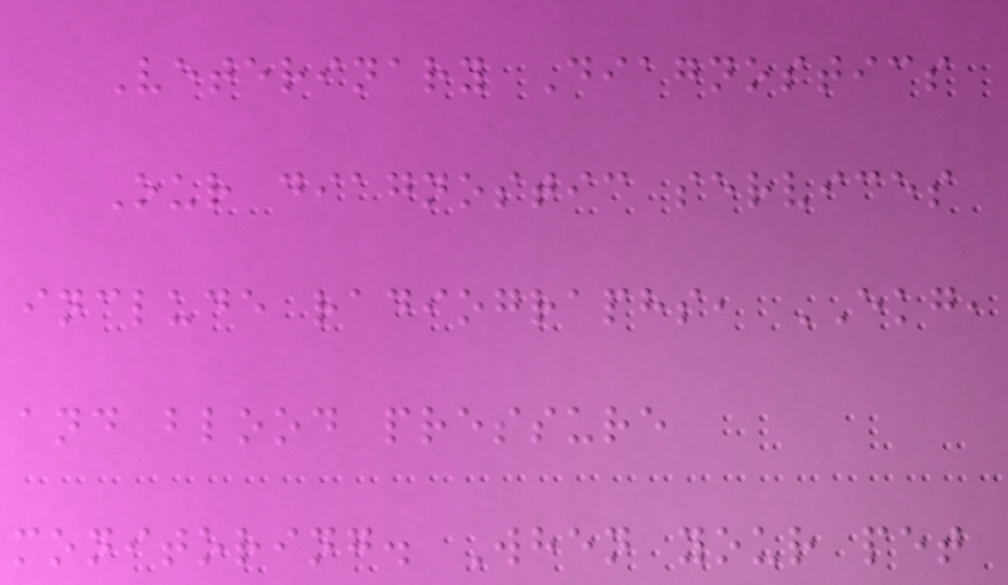Veterinary Diagnostics
Our diagnostic services
include radiographs, EKG,
and blood pressure
monitoring. When your pet
